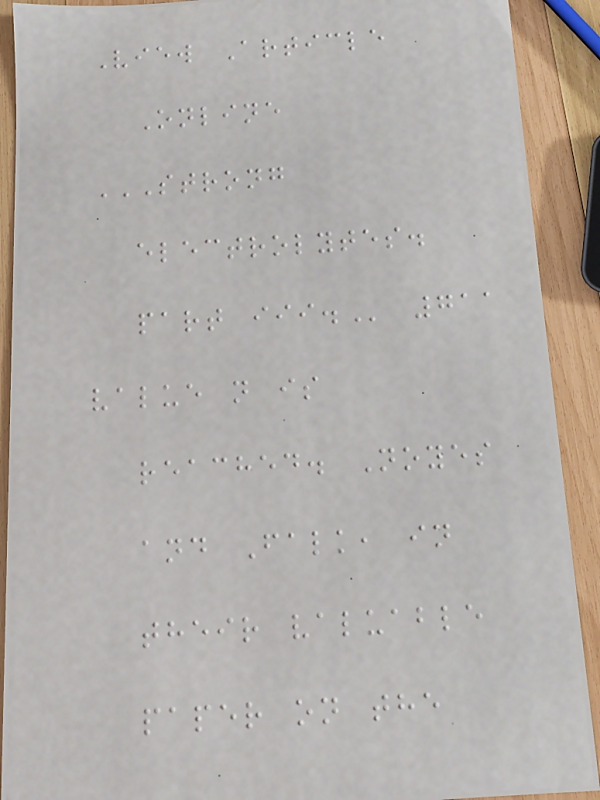View Article
Online
STRONG
ELECTROLYTES.
PART III. 711
value n is
reached. Noyes
and Falk, in
their valuable
paper on the
